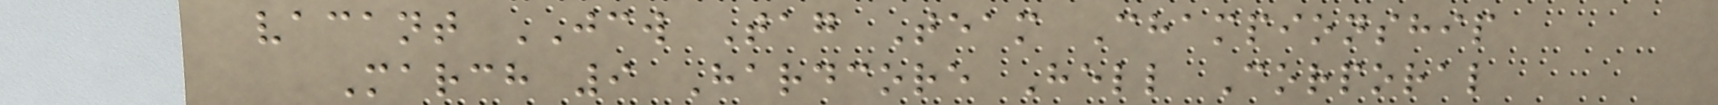vacant JCW Tag Team Championship
March 9 Hardcore Hell Corporal
